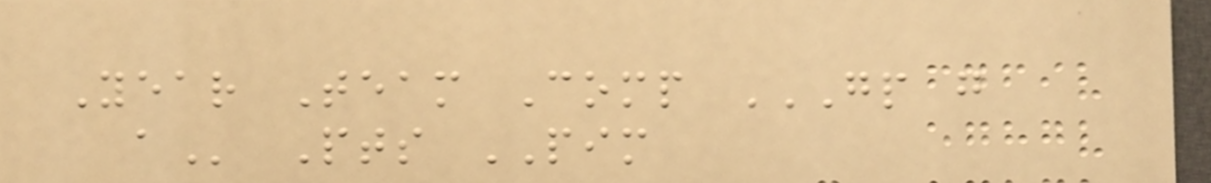Year Team Comp GP G
A Pts PIM
